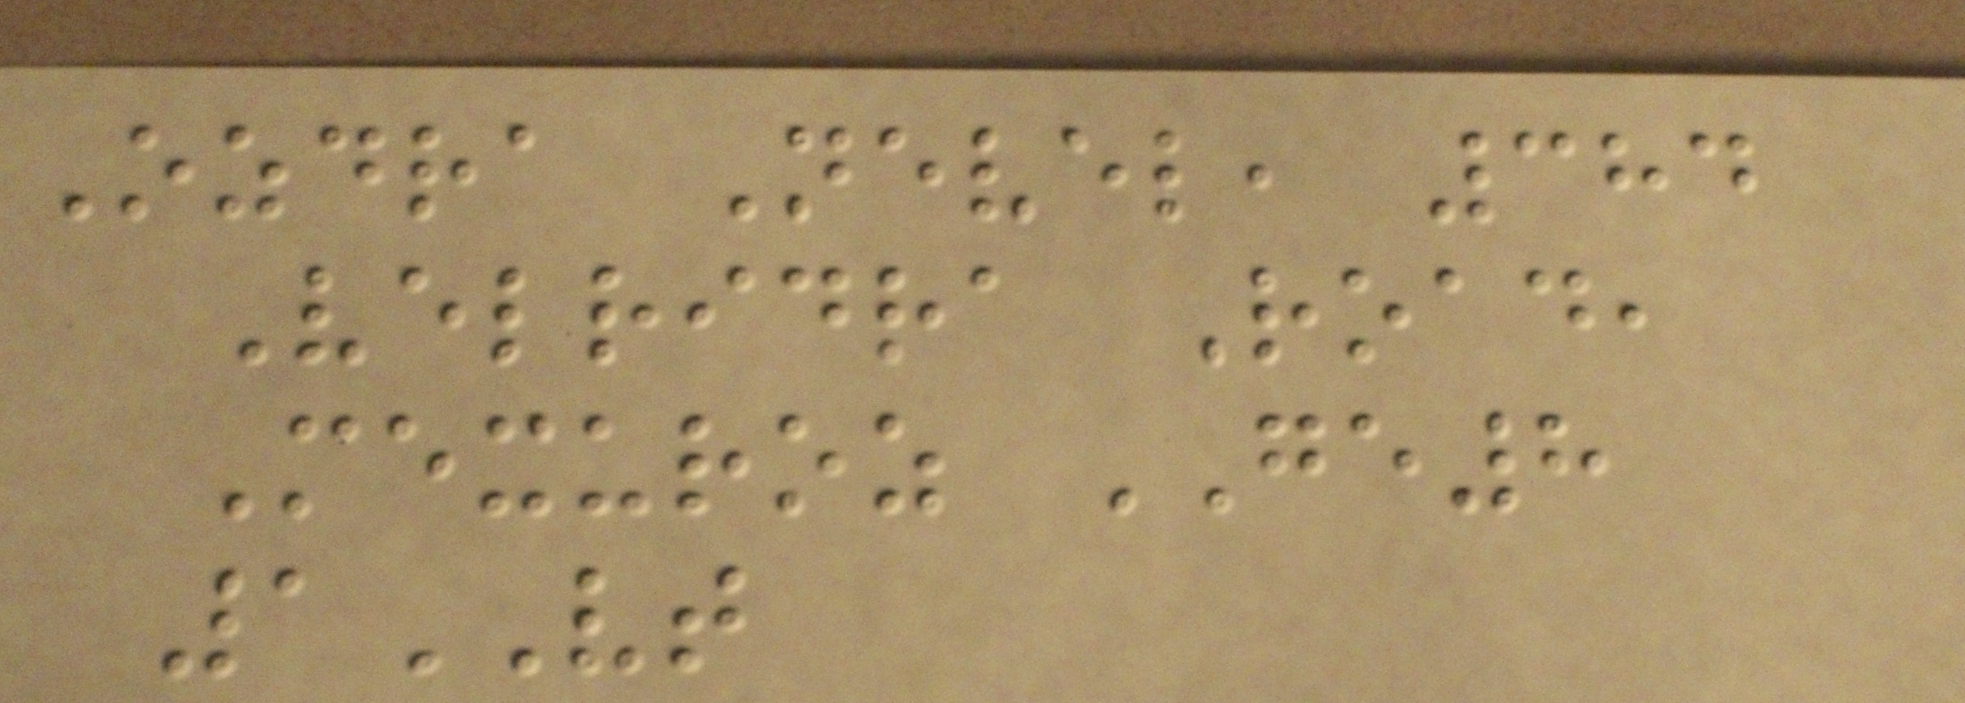Ozdra Nevel, 384
Velridra Road,
Mexuroz GE8
1VT
